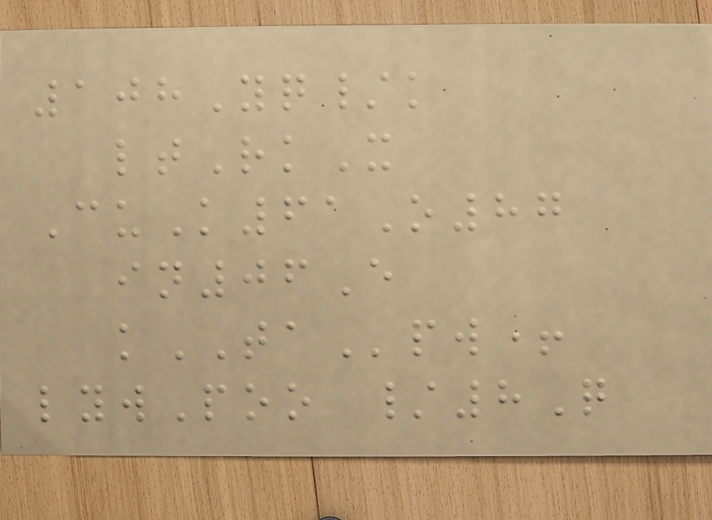108Yq/k
ltRkX
CuK61O87
in06E
kTApw+
lywPoo /8Q
